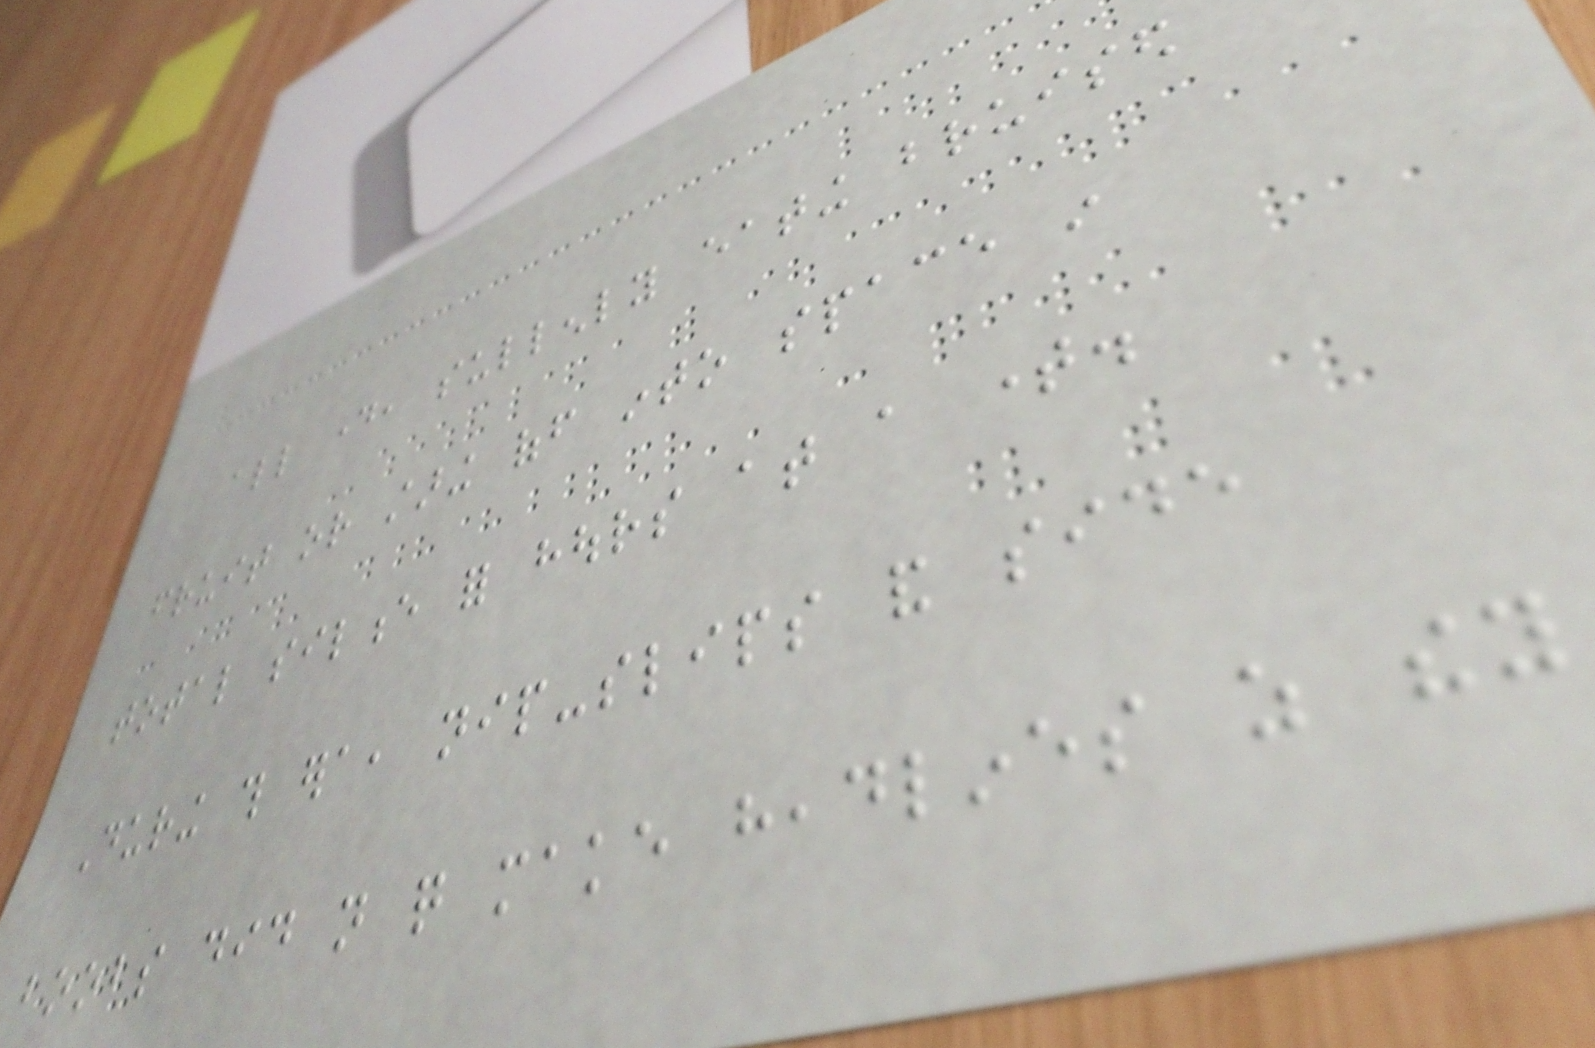all day, sullenly eating bruised
fruit or staring off into space in
total silence for hours at a time.
During this era, nip-slips and side
boobs did not quite make headlines as they
